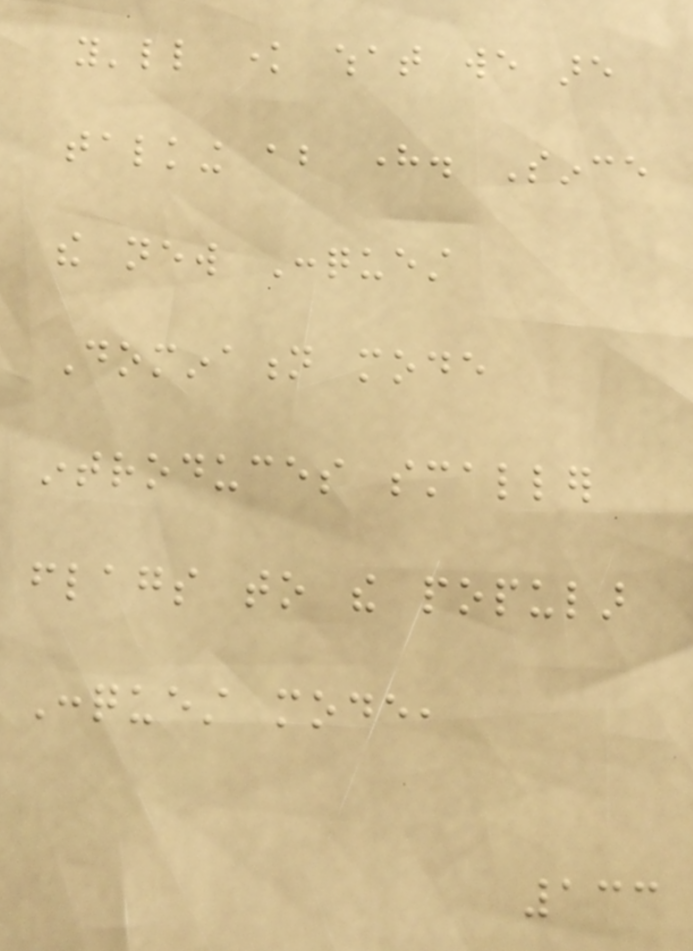you'll know what we are
talking about here. Since
the new Conquest
Domination mode
introduces smaller
flags to the popular
Conquest mode,
133
